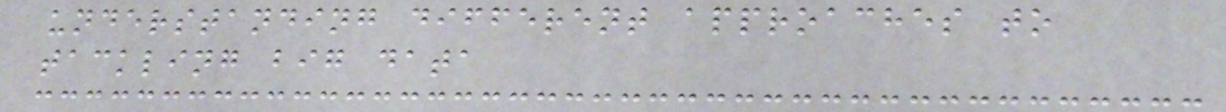understanding different approaches to
tackling big data
